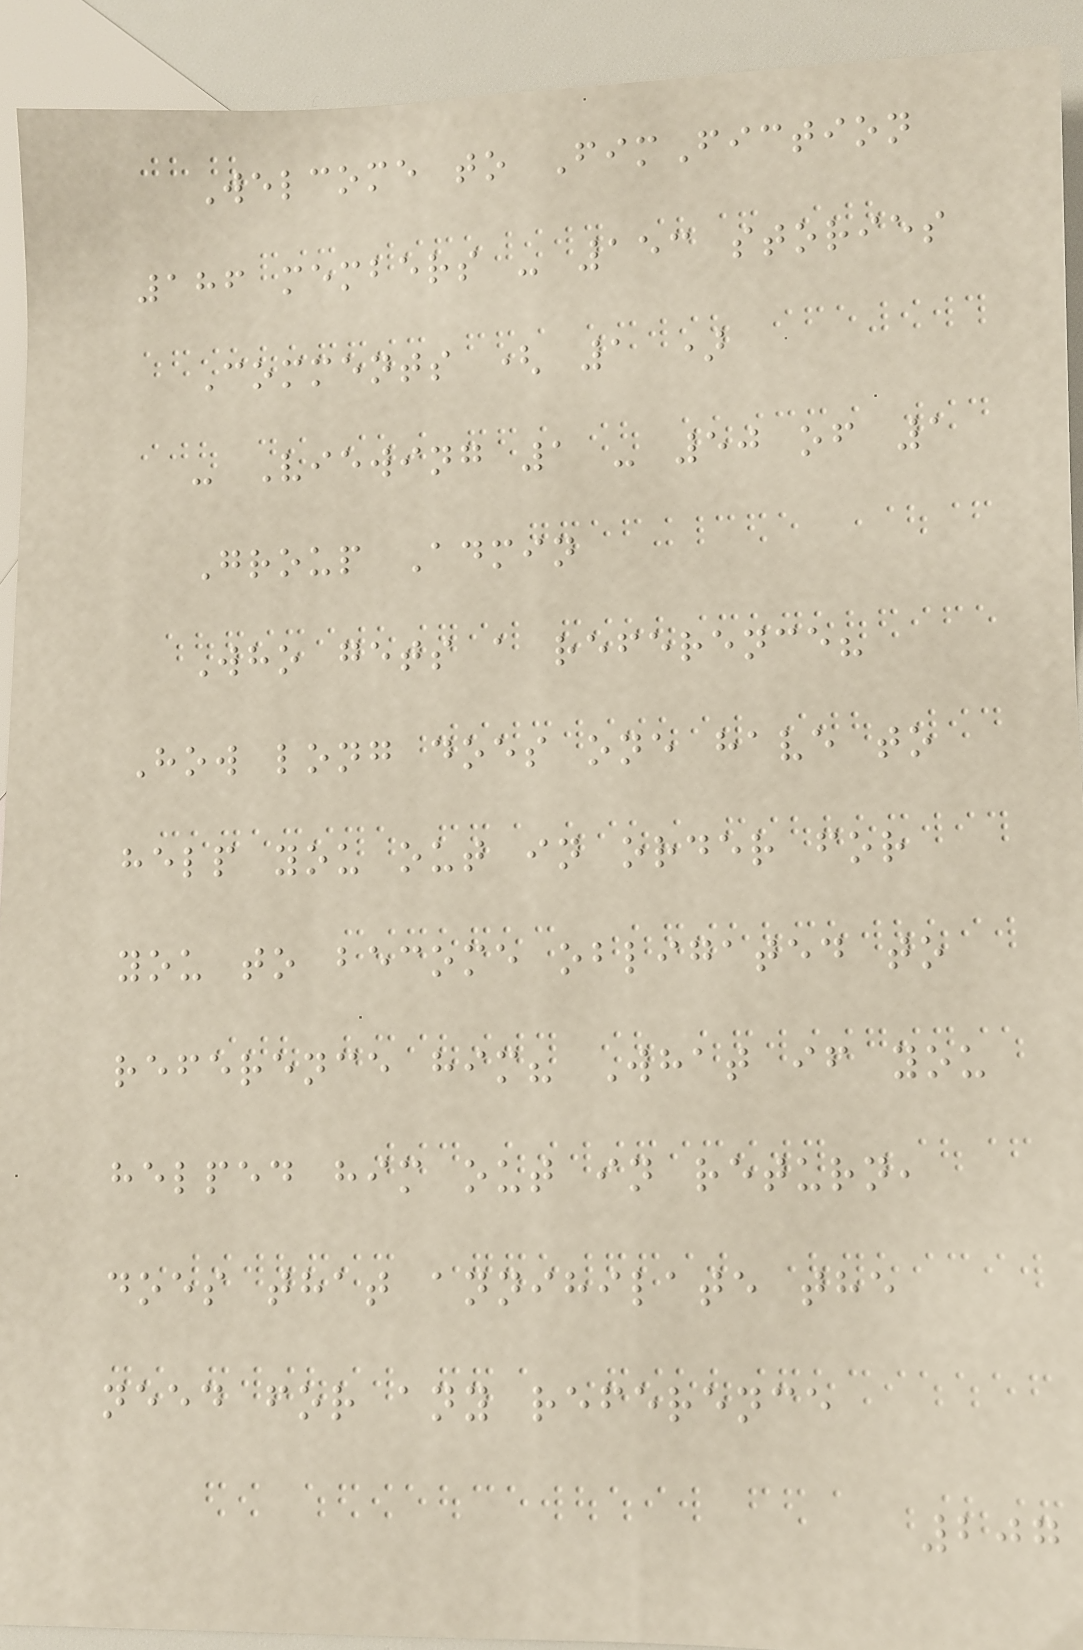Welcome to FimFiction
186 members - 153 stories
Comments ( 1 )
- Viewing 1 - 50 of 1
Group Admin
Who gets a reference?
How long does one have to
help you out in order for
you to become obligated to
reference him? What if you
helped him out in return,
does that annihilate the
need for any reference
207
